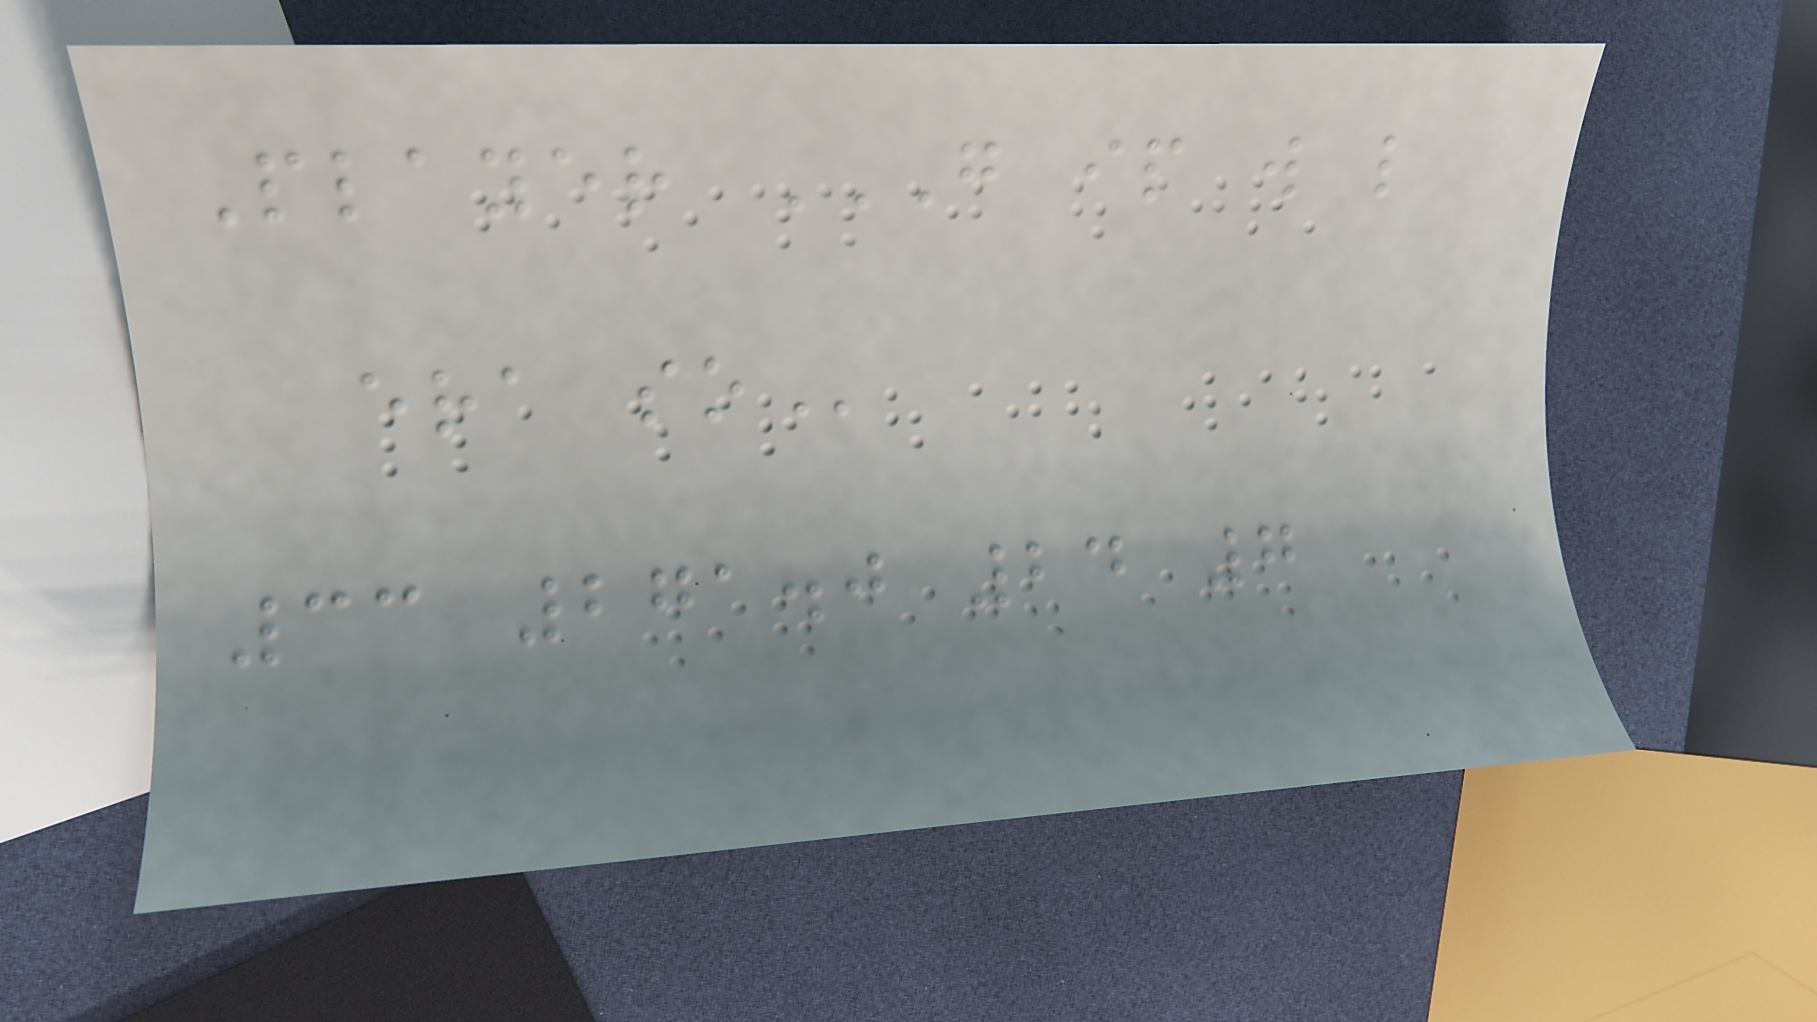Player G IP W L
ERA SO
33 271.0 24 7
